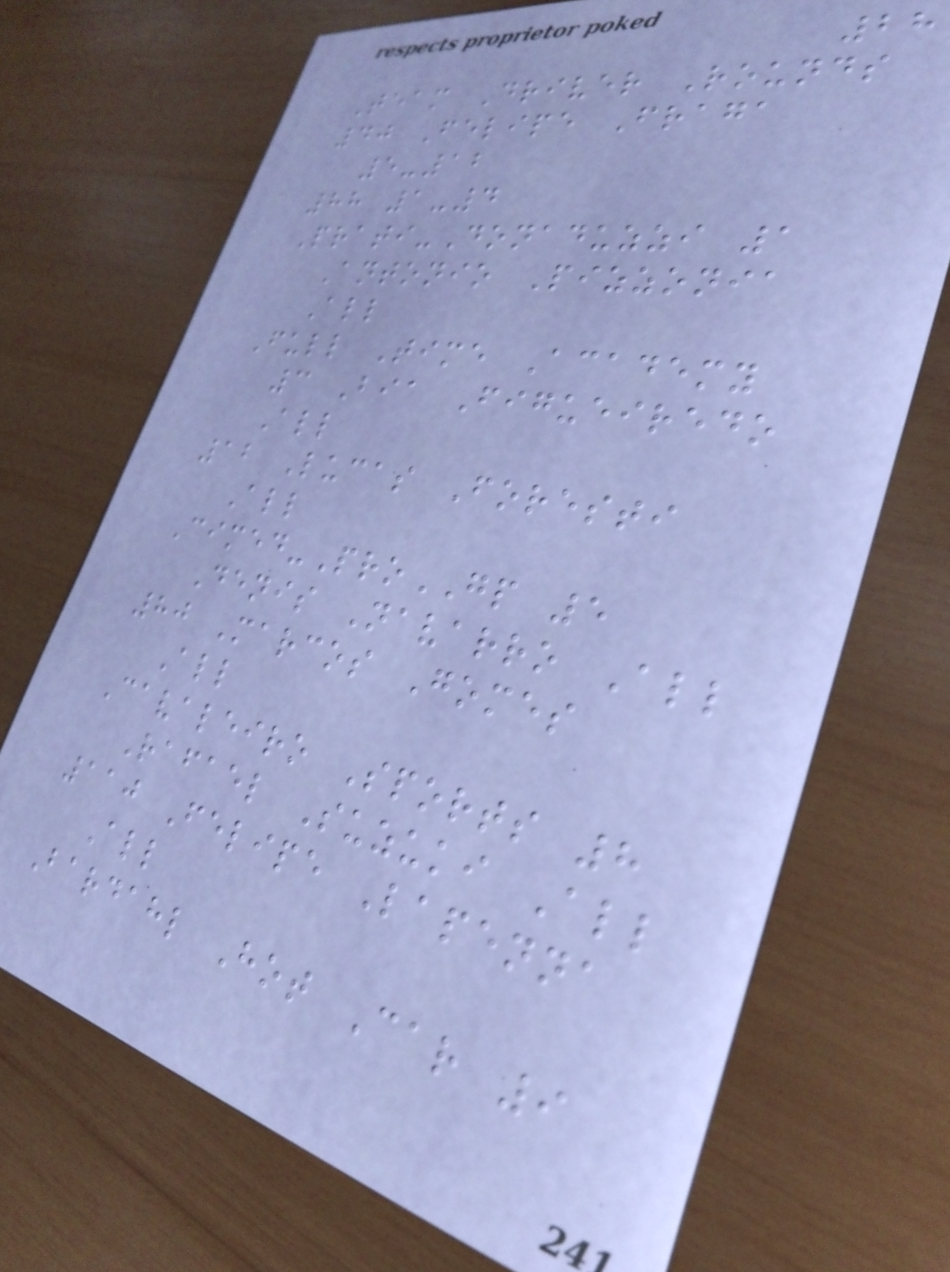28
Team Driver Rounds
40 Felipe Fraga
5-12
88 1-4
Prati-Donaduzzi 1
Antonio Pizzonia
All
Full Time Academy
3 Bia Figueiredo
All
12 Lucas Foresti
All
Cimed-ProGP 5
Denis Navarro All
80 Marcos Gomes
All
Cavaleiro Sports 8
Rafael Suzuki All
110 Felipe Lapenna
All
Bardahl Hot Car 9
